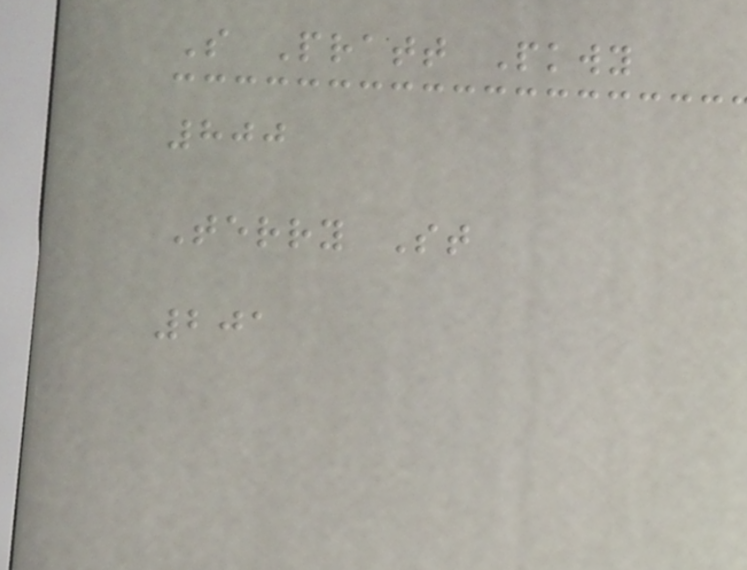S Pratt Pkwy
800
Terry St
201
